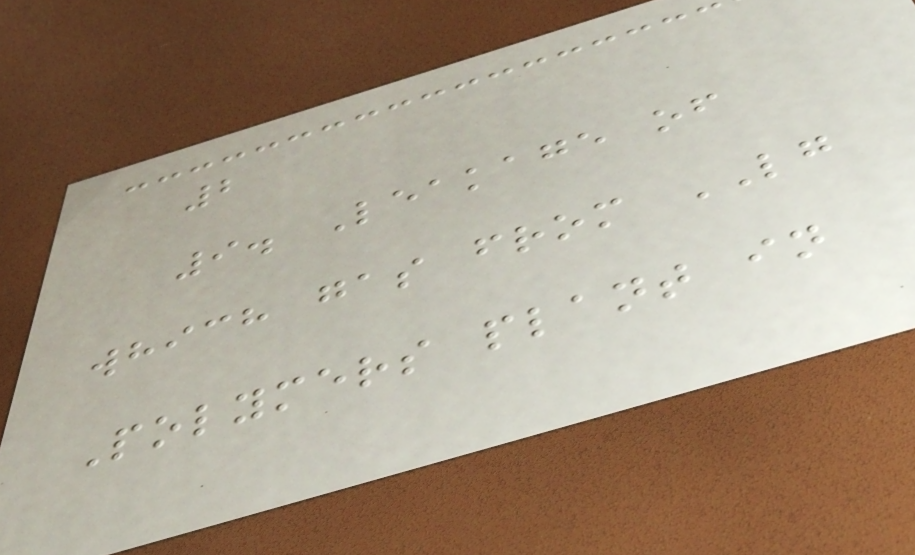2
9. Leakage of
which gas from LG
Polymers plant in
